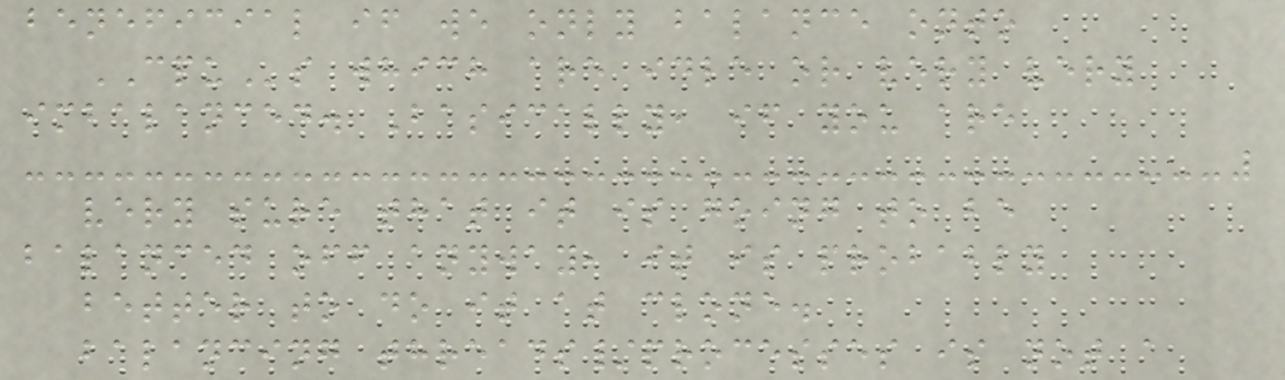beneficial if we only balance onto
CPUs which are idle or very very
imbalanced. Basically, if you are
very sure that it is going to be
balanced off anyway, it is probably
better to do it at clone.
balancing threads/processes is not a
